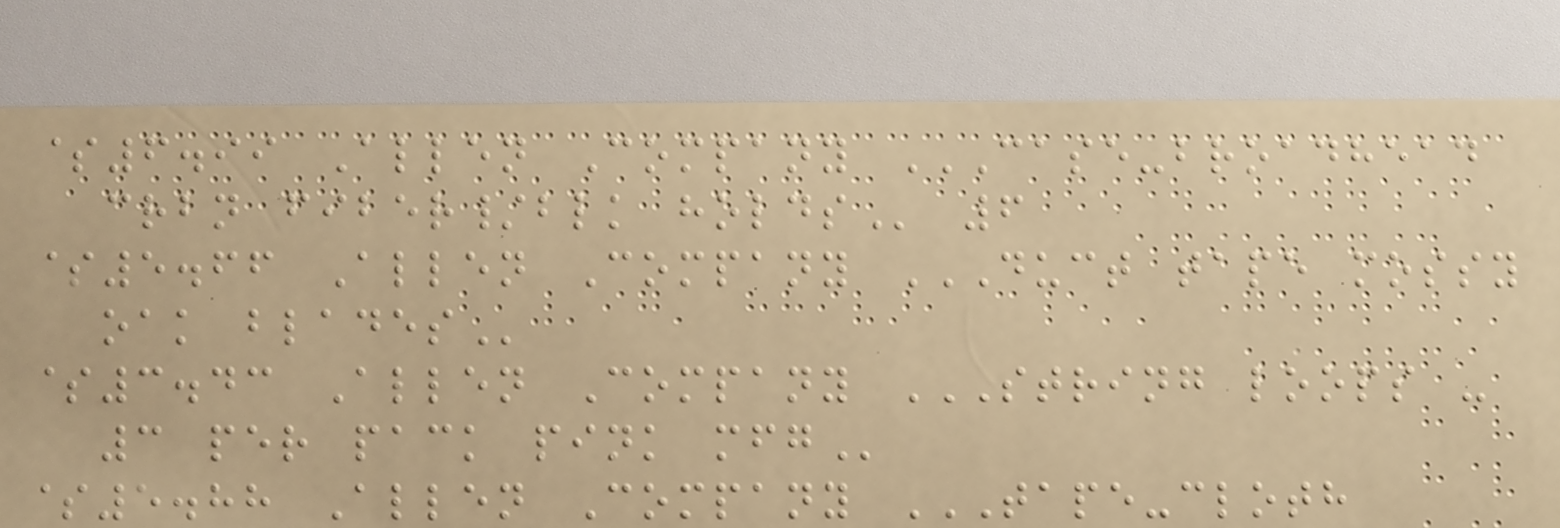$6.99 Allen Company CASE-BROADHEAD
CRBN FIBER/BLK HOLDS 6
$5.66 Allen Company DUCT TAPE MOSSY
OAK BLADES
$3.43 Allen Company STRING LOOPS -
3 PER PACK PINK MFG
$5.88 Allen Company TAPE-CLOTH
